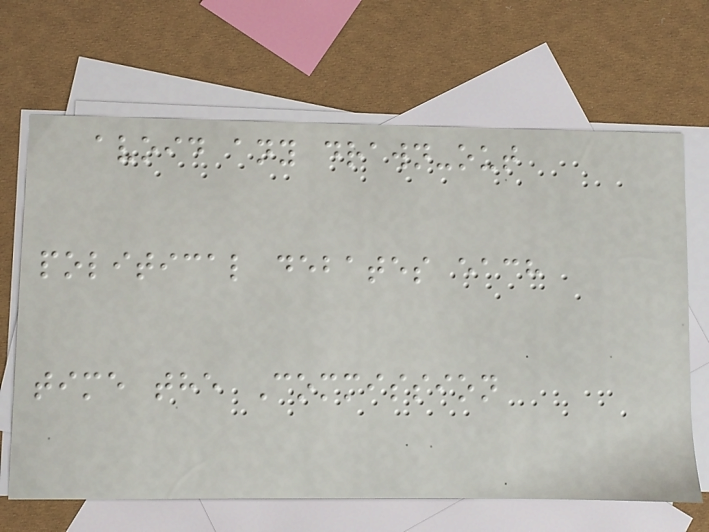avoid any drawn-out
political debates each
time the Commission
